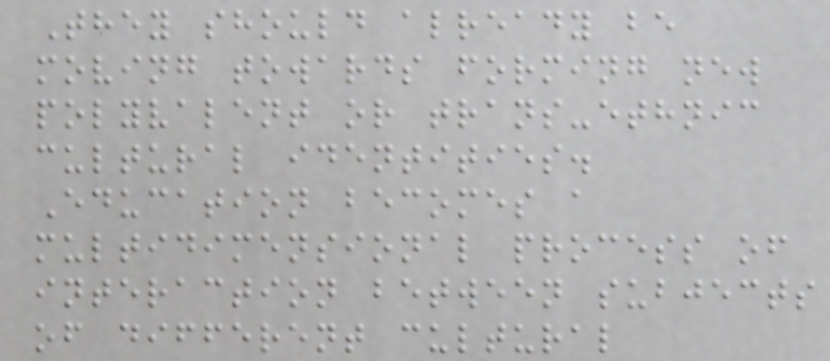They should already be
moving towards forming new
polyvalent or trans-ethnic
cultural identities.
Education becomes a
multidimensional process of
interaction between subjects
of different cultural
